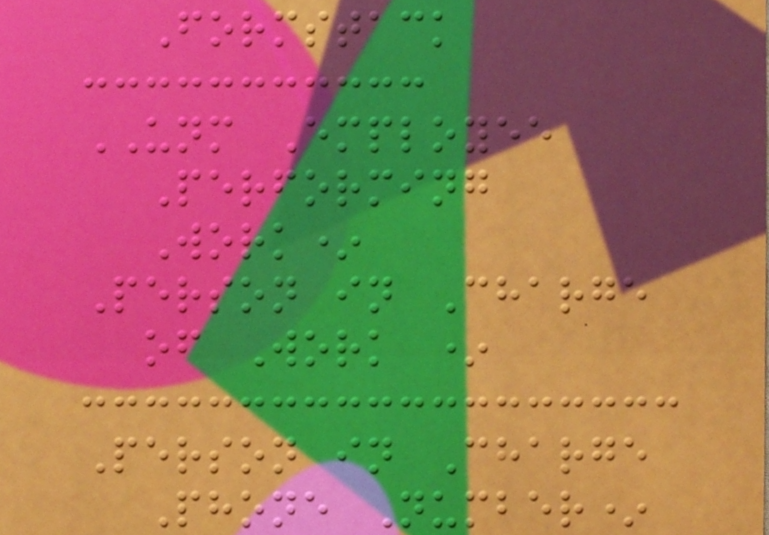Formstack
UNM Employee
Performing
Work*
Person in Charge
of Work *
Person in Charge
Phone Number*
